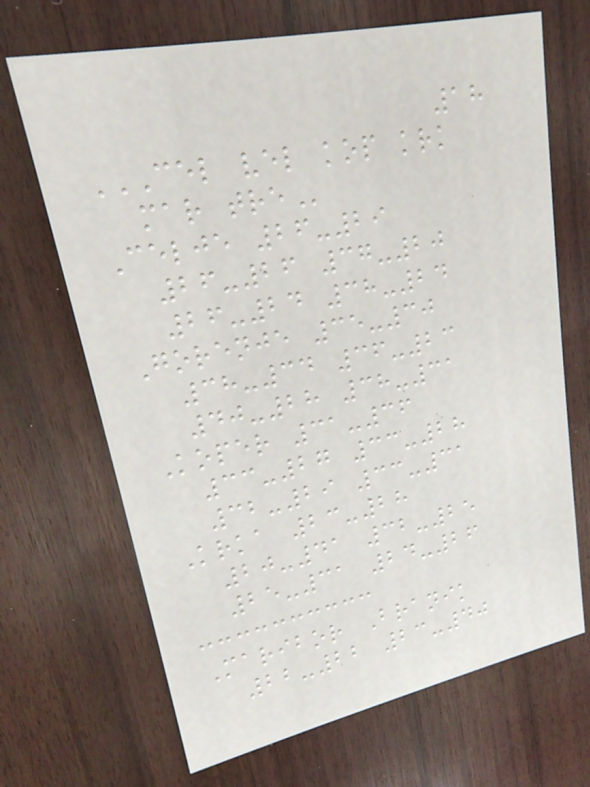18
CEL VEL KOP KRK
MAR TRE
Celje 26-29
26-26 37-20
26-24 38-24
Gorenje 35-30
38-34 36-23
40-28 38-31
Koper 31-36
33-27 33-28
32-29 33-31
Krka 23-28
20-41 32-25
25-31 24-26
Maribor Branik
22-22 23-40
